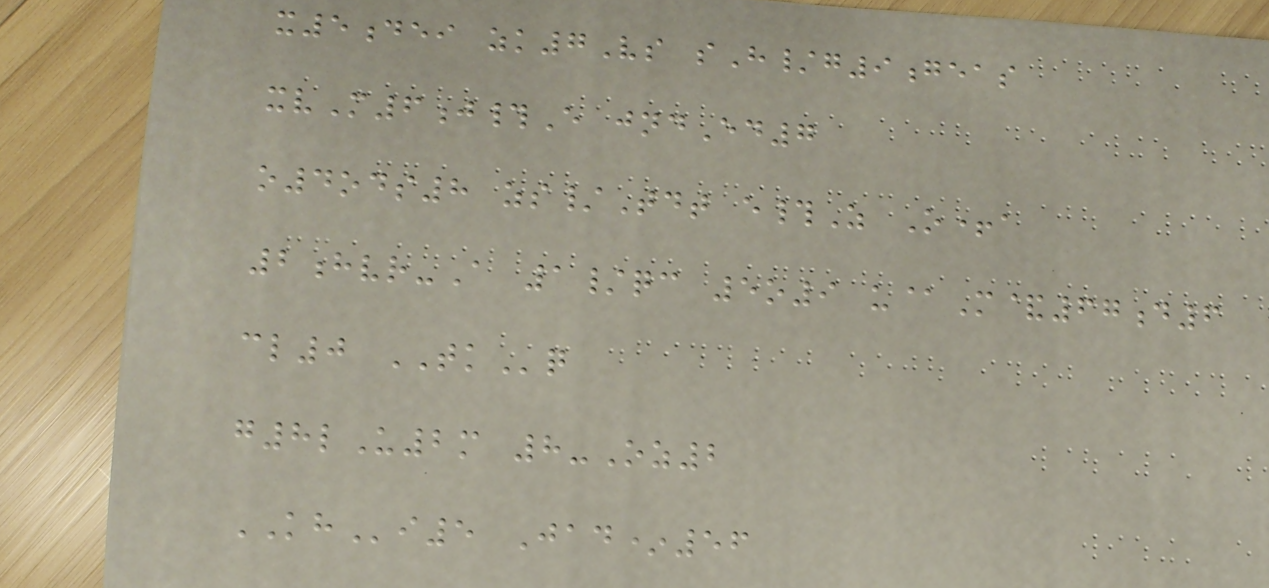x5dei zk7Vs sH/g9geas
xvM6j#E jndEd7
o4ods8 zs/Tdt e#Z O+a
2hvr-A 1/qc 5o9 u@M&67d6
cl0 TKq
g8lU2m 8-Oz2
KHi5 Jad*56
